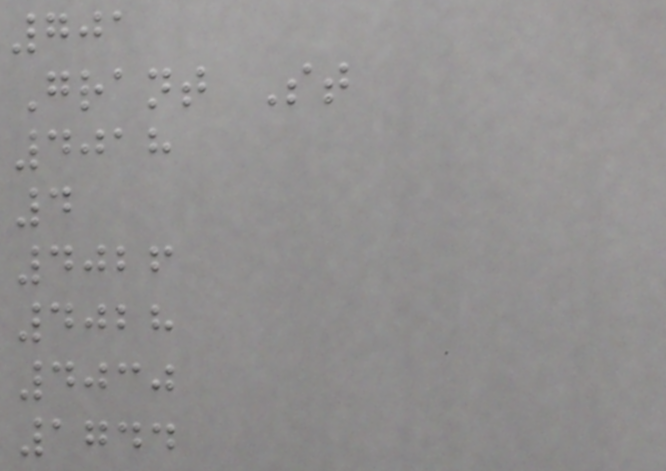701
Grant St
4018
4
4026
4028
4030
1744
